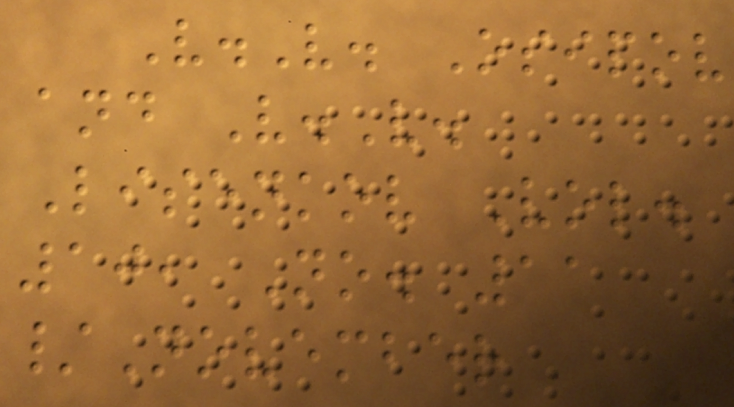V.V. Osipov
and V.V.
Lisenkov Vol.
10, No. 11
/November
